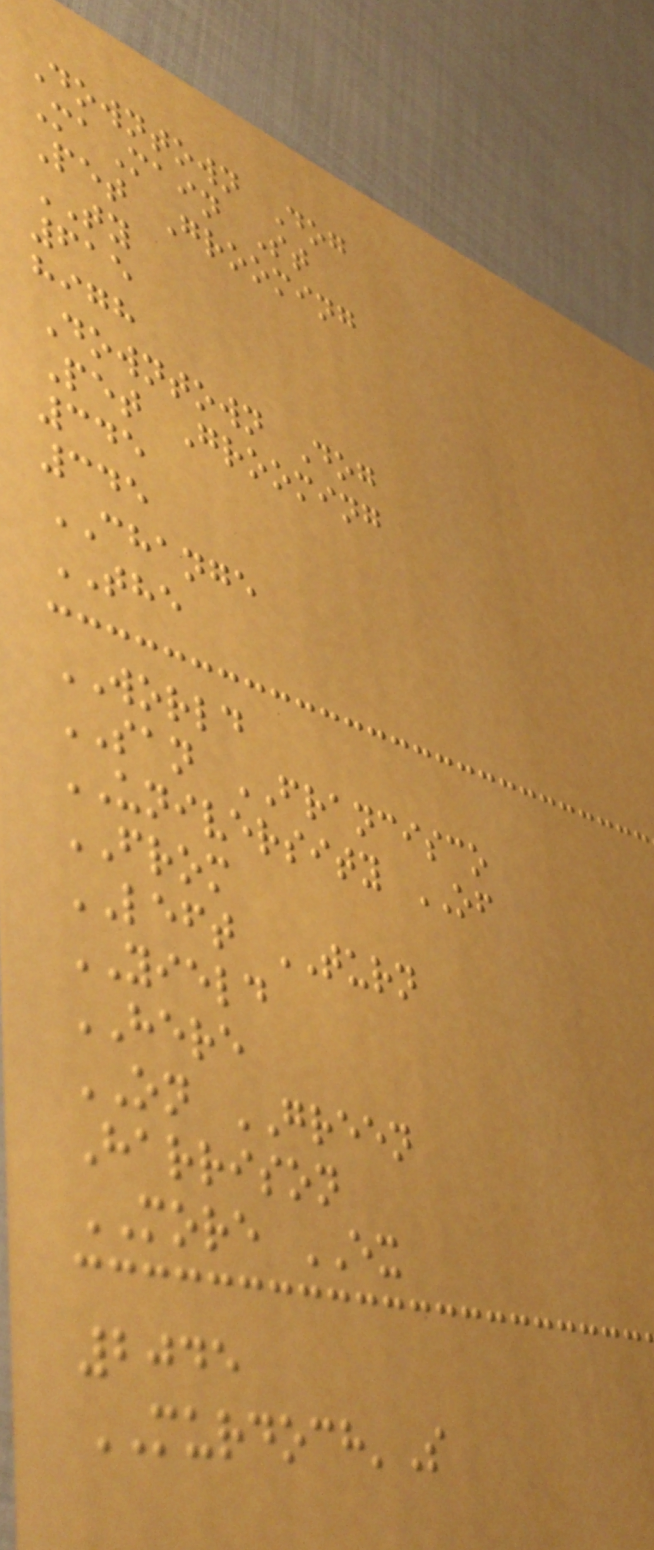Downtown Dog
MaMain St
Pet Grooming
TY
615
high
Downtown Dog
Pet Grooming
345
345
CHANGE
THE
WORLD
SAN FRANCISCO
UNIVERSITY OF
FROM
LEFT TURN
YIELD
HERE
ON GREEN
Harrison
MORE EX
2045
MURDOCH'S
